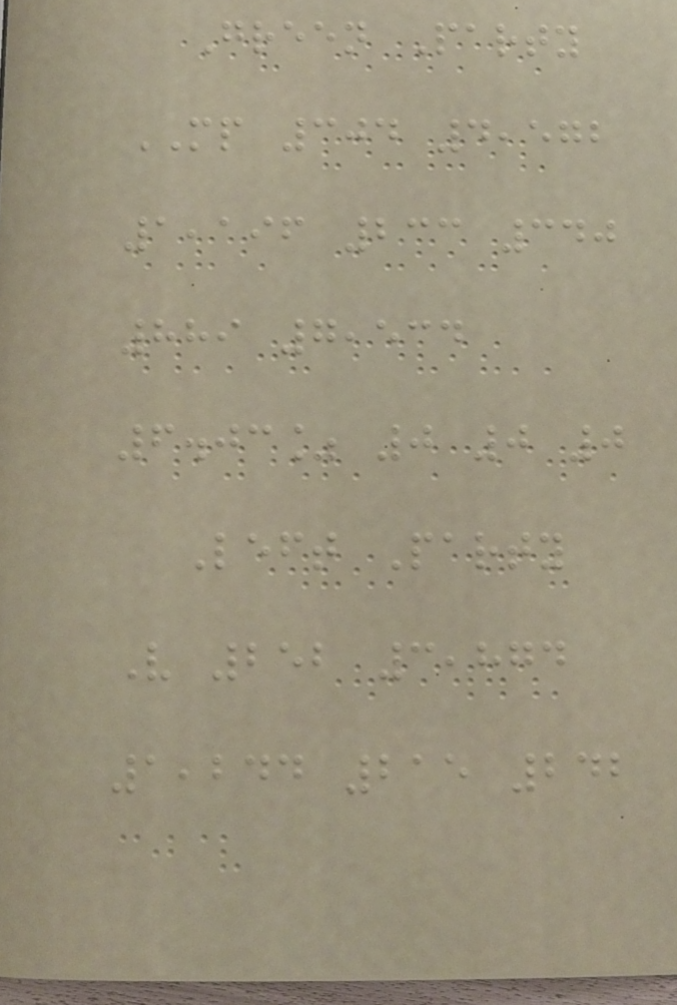Green Party
MP 304 4,572
1,196 233 340
889 7,534
6.03% 0 0 0
Left Party
V 252 3,874
1,244 215 242
